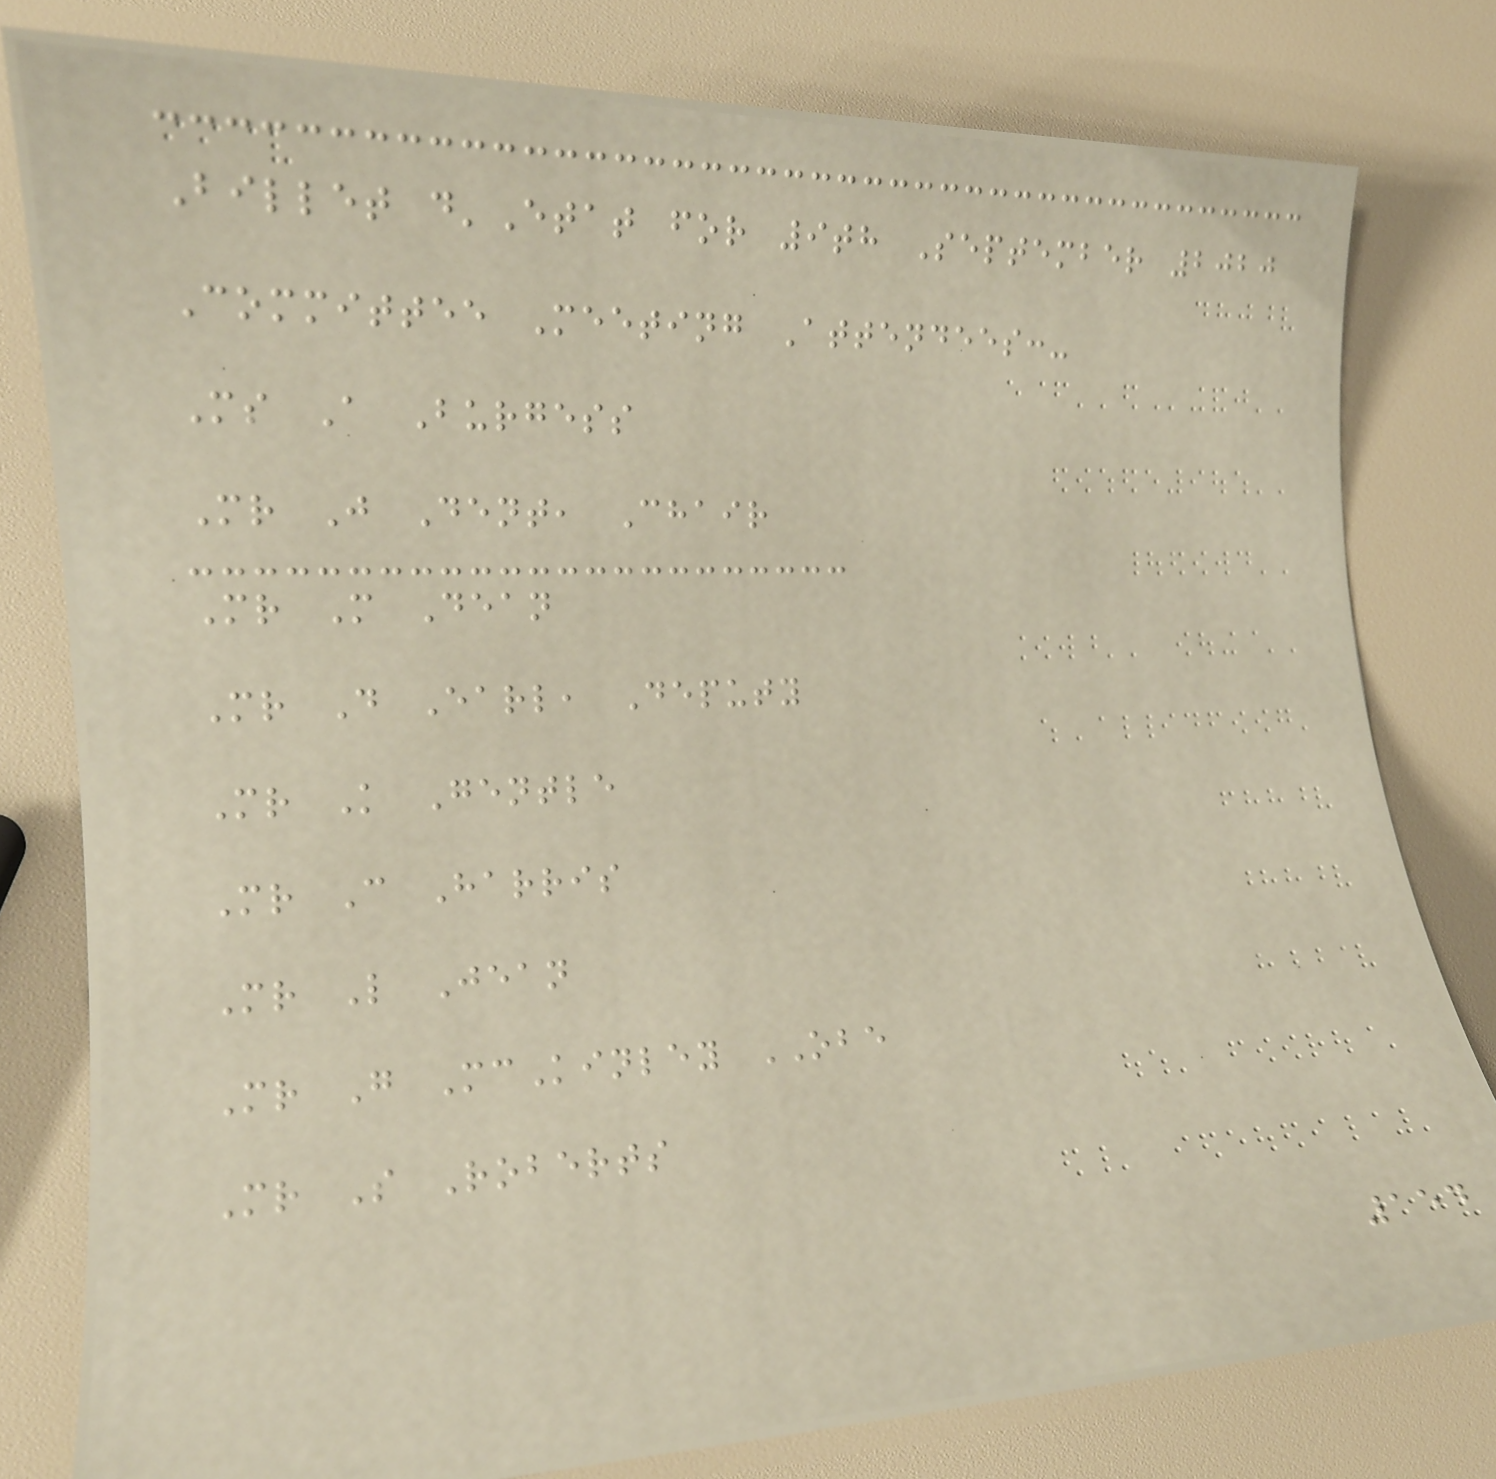Billet d'Etat for 9th September 2020
Committee Meeting Attendees:-
Ms A Burgess
Mr J Dent, Chair
Mr M Dean
Mr D Earl, Deputy
Mr K Gentle
Mr C Harris
Mr L Jean
Mr G McKinley OBE
Mr S Roberts
154
